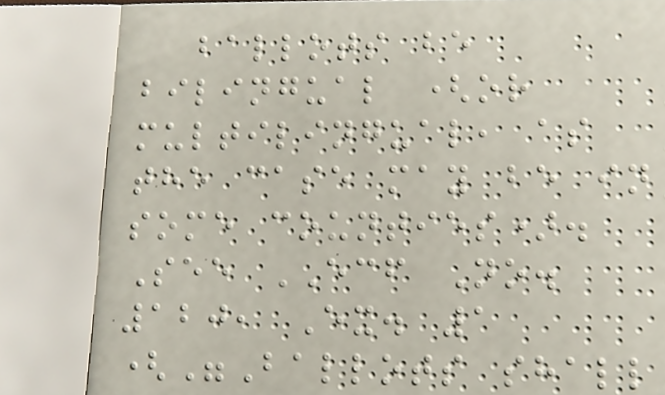ballots be
bilingual (or
multilingual, as
the case may be in
some counties).
See ECF No.
120, Ex. 1
("Ballots shall
